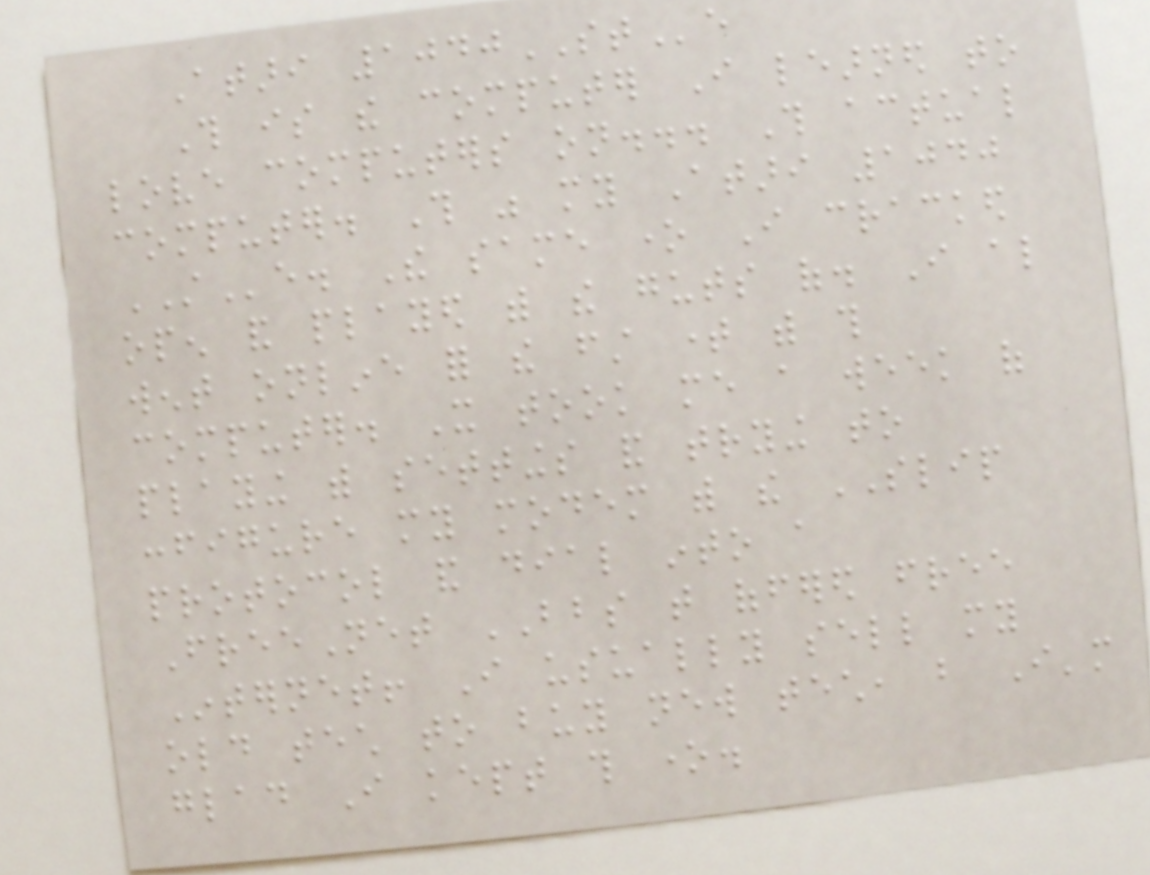Atari 1040STe
This is the computer I learned to
love computers on... This actual
computer. This was my Atari 1040
STe. The same one I cracked
open and played with the guts of. I also
went online for the first time with this
computer. It took me a week of
playing with settings and trying to
configure my modem with the SLIP
protocol and dial into a
FreeNet BBS that offered free
Internet! I usually sell my
old tech to buy new tech, but I'm
glad I kept this one.
